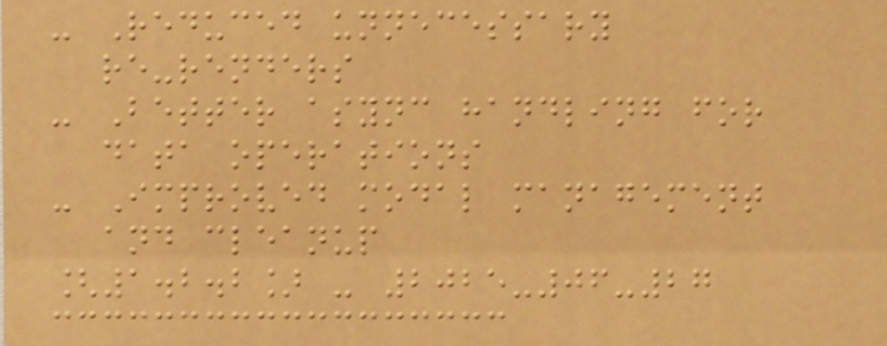- Reduced unnecessary
re-renders
- Better async handling for
data operations
- Improved modal management
and cleanup
[1.2.2] - 2025-06-27
